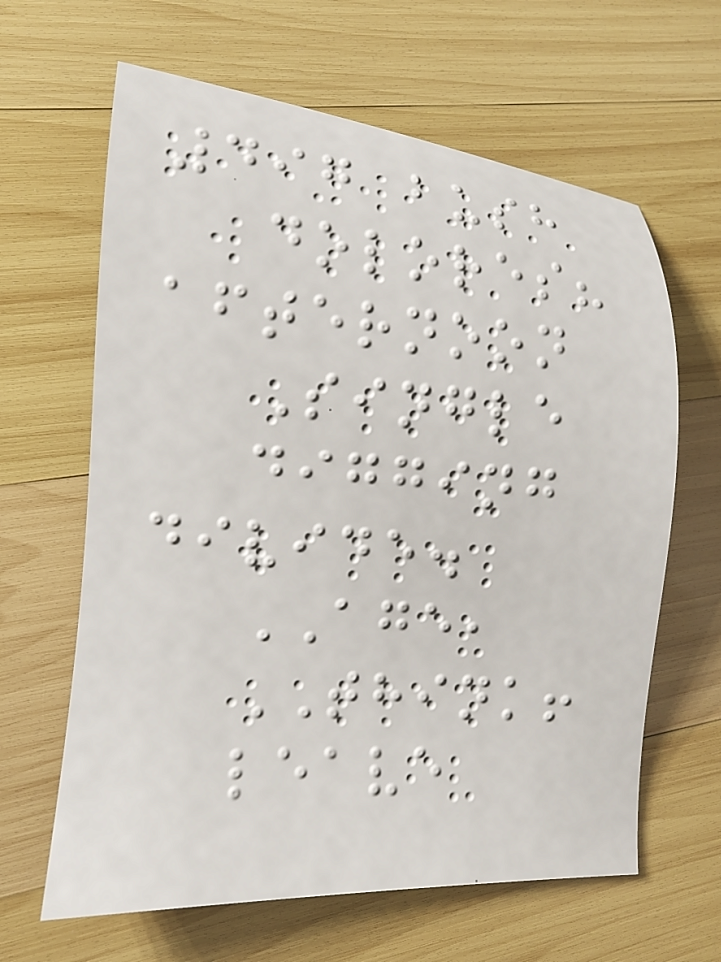497 bush
dolores?
afternoon
Single
digging
divide.
AGE,
THINK!
leave
